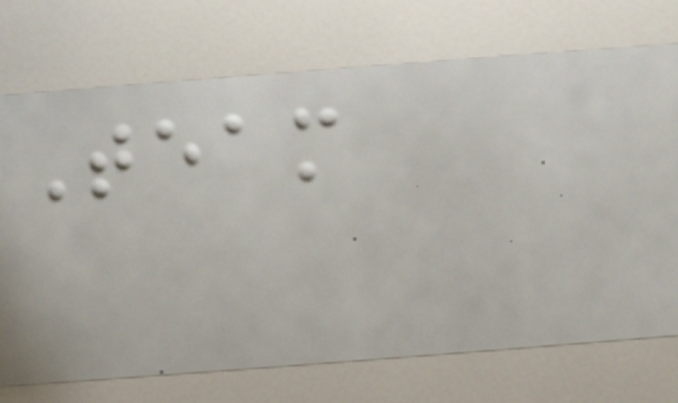Team
